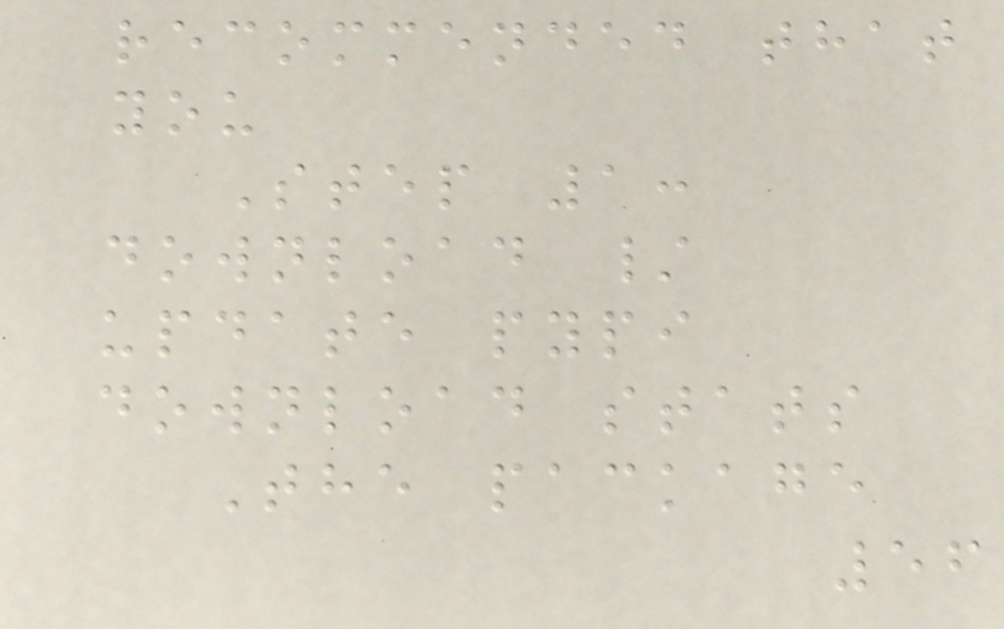recommended that
you
Step 1:
download /
update pypi
download stats
The package
56
